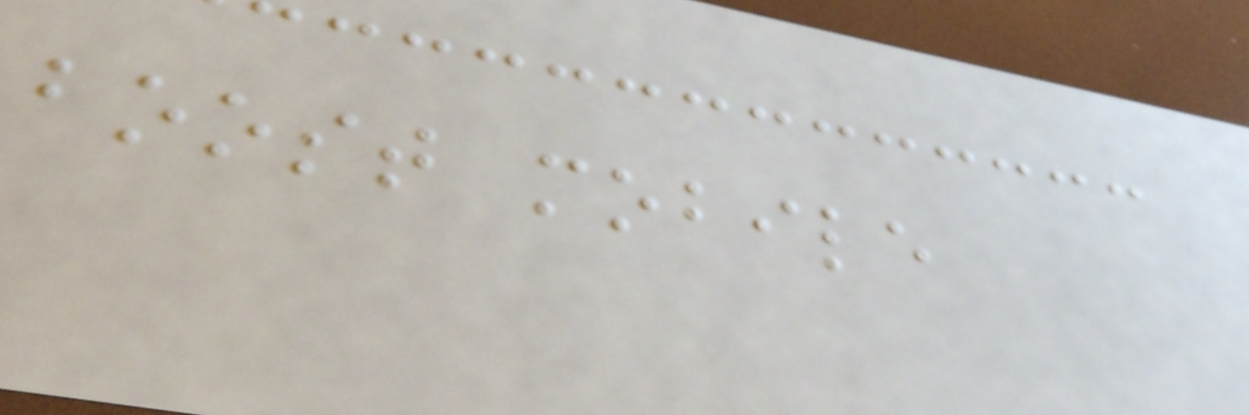boost mobile
